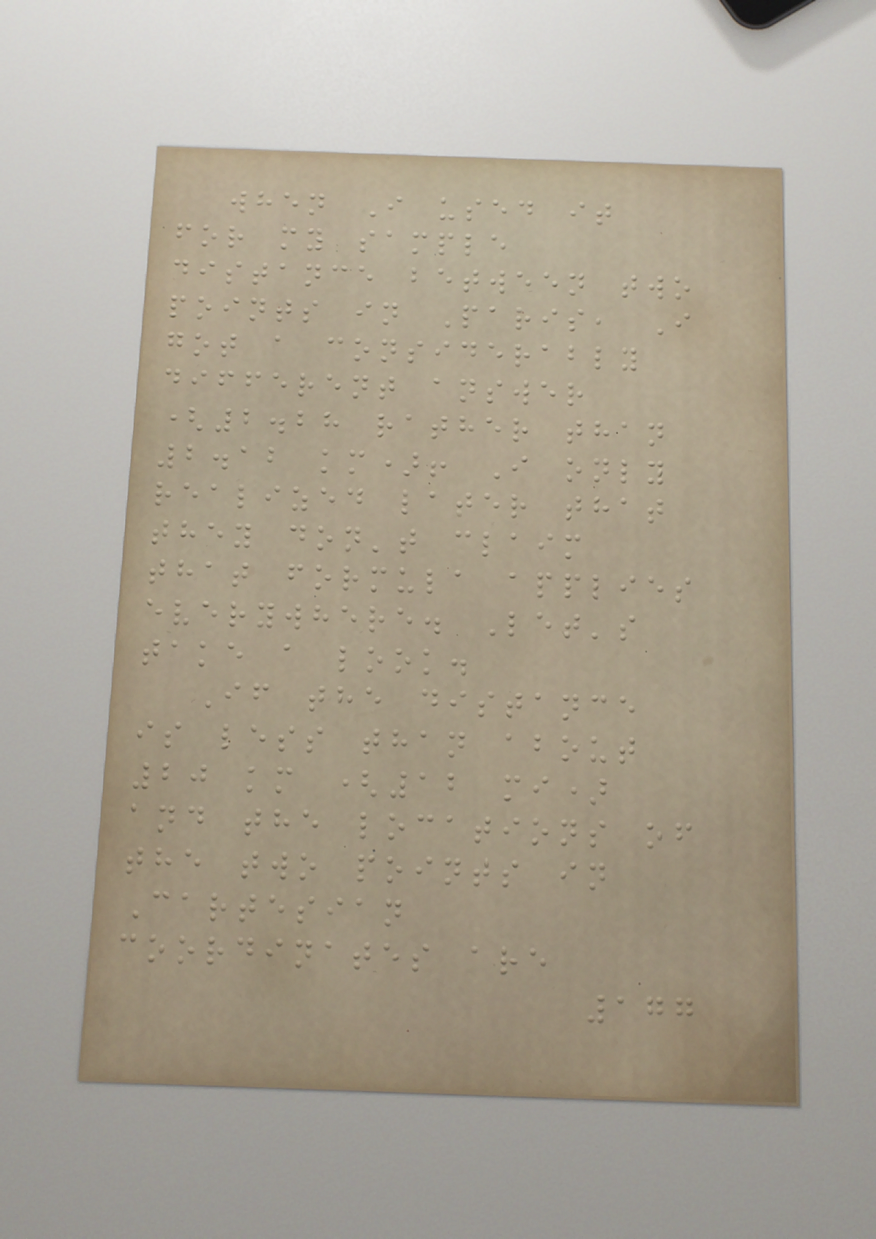when I used it
for my sample
distance between two
points in Paris, I
got a considerably
different answer
(2.28 rather than
2.12 km)! I only
realized later that
they don't claim
that formula applies
everywhere. Let's
take a look.
If the distance
is less than about
20 km (12 mi)
and the locations of
the two points in
Cartesian
coordinates are
177
